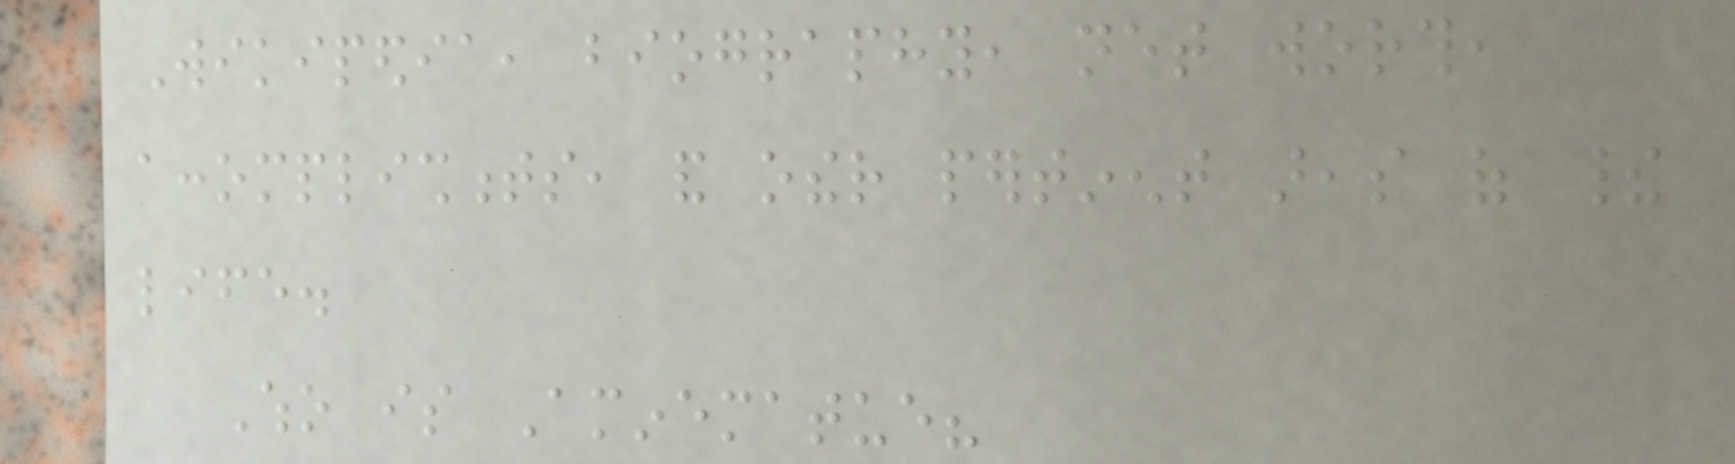Wikipedia, biography, net worth,
accomplishments, and other pertinent areas of their
life.
Who is Aminematue?
